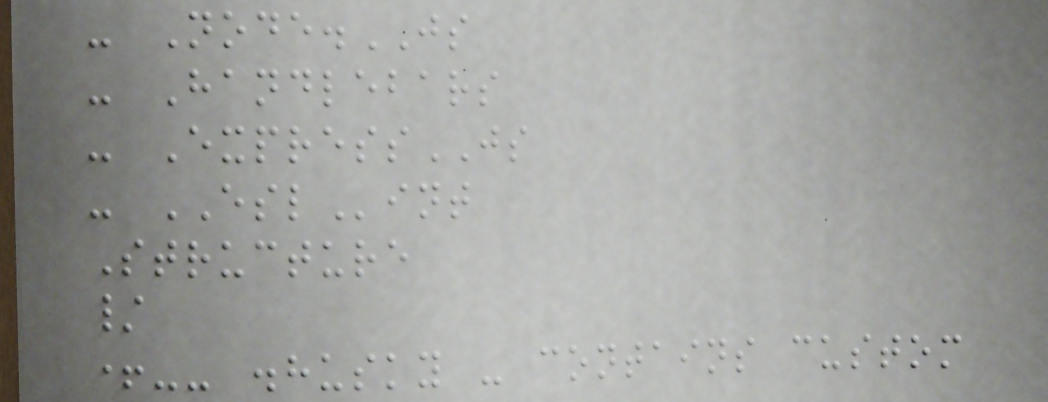- Node.JS
- Handlebars
- ExpressJS
- ESLint
Structure
/
+-- .husky - contains custom
